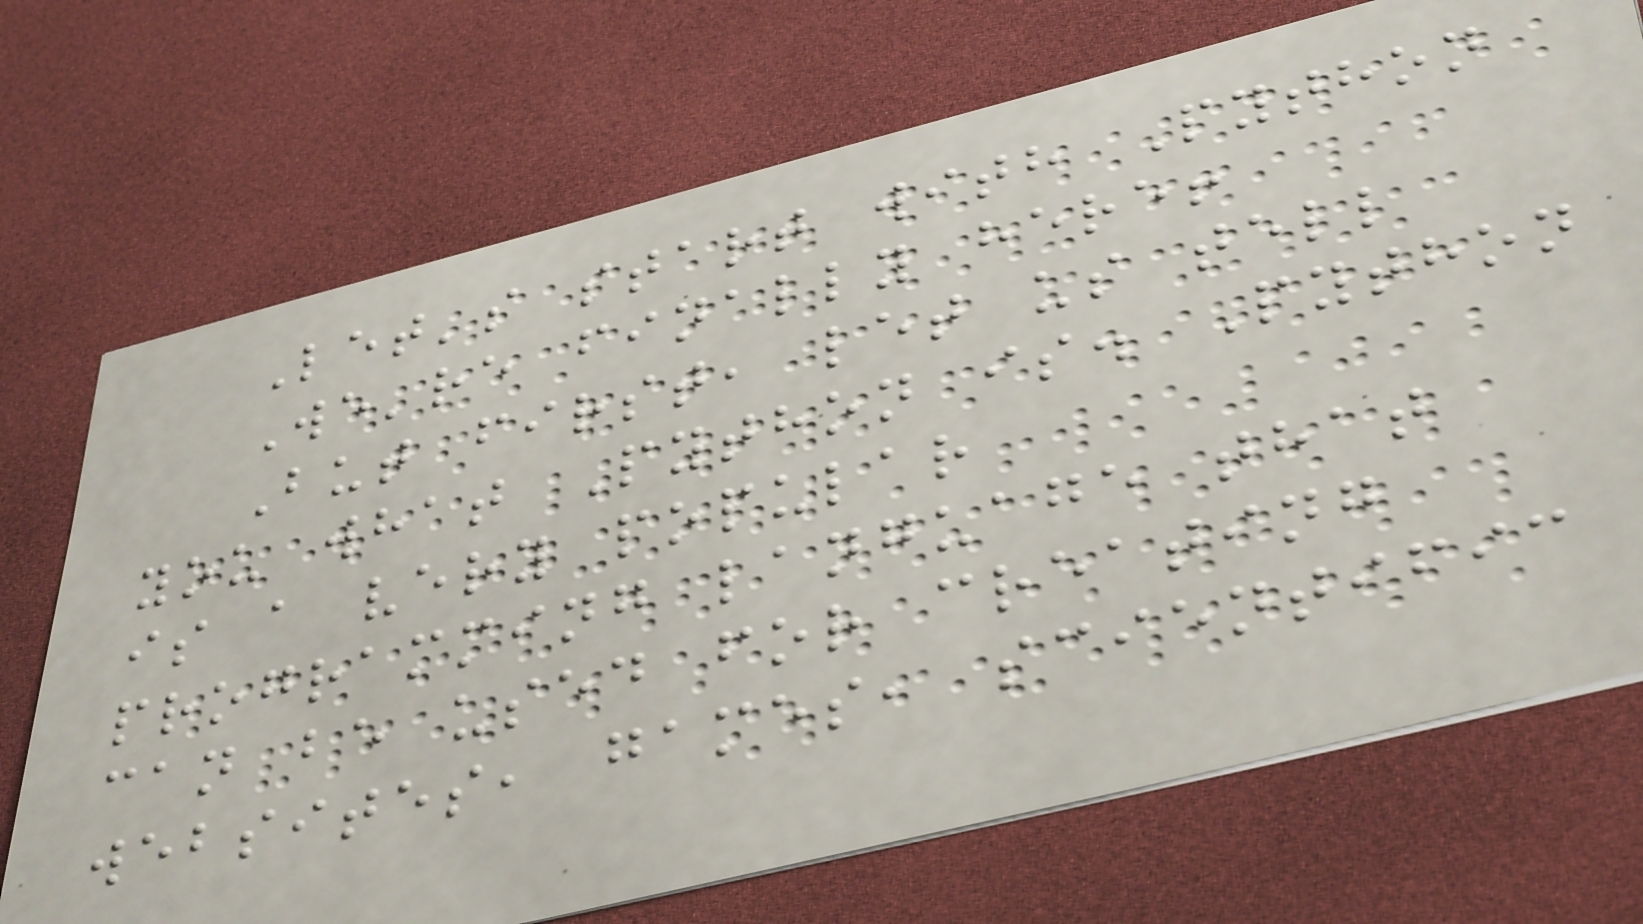Let's start with Python
We're finally here!
But first, let us tell
you what Python is. Python
is a very popular
programming language that
can be used for creating
websites, games, scientific
